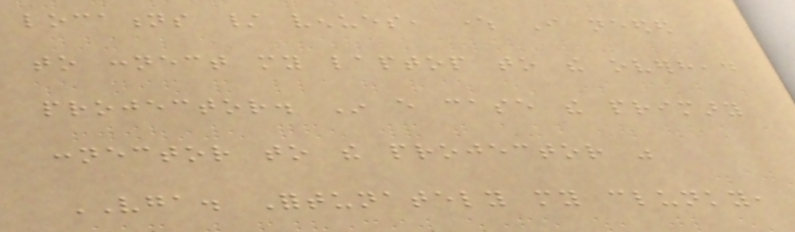locations / venues, where I needed
to connect my laptop to the overhead
projector. In every case the primary
connector to the projector was
VGA. Fortunately my clunky,
